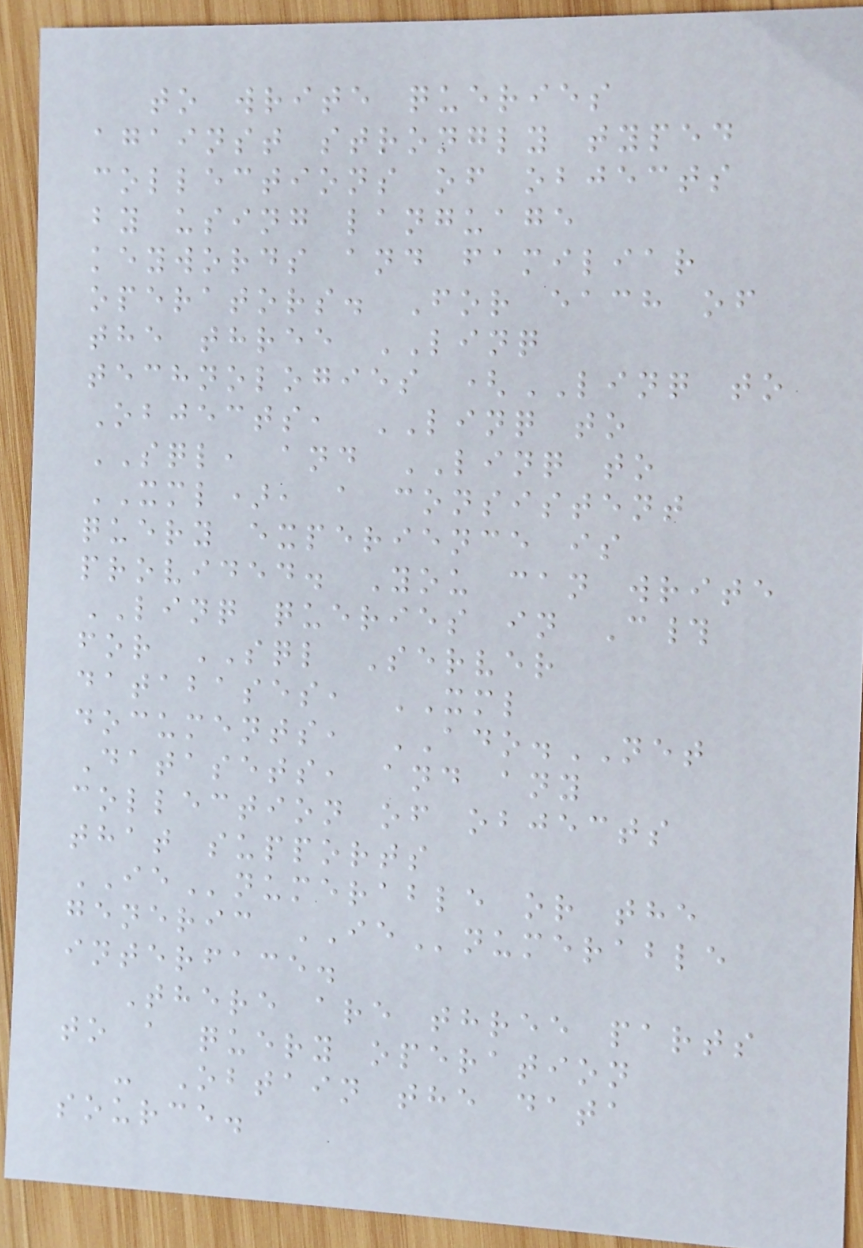to write queries
against strongly typed
collections of objects
by using language
keywords and familiar
operators. For each of
the three LINQ
technologies (LINQ to
Objects, LINQ to
SQL, and LINQ to
XML), a consistent
query experience is
provided. You can write
LINQ queries in C#
for SQL Server
databases, XML
documents, ADO.NET
Datasets, and any
collection of objects
that supports
IEnumerable or the
generic IEnumerable
interface.
There are three parts
to a query operation
- Obtain the data
source.
